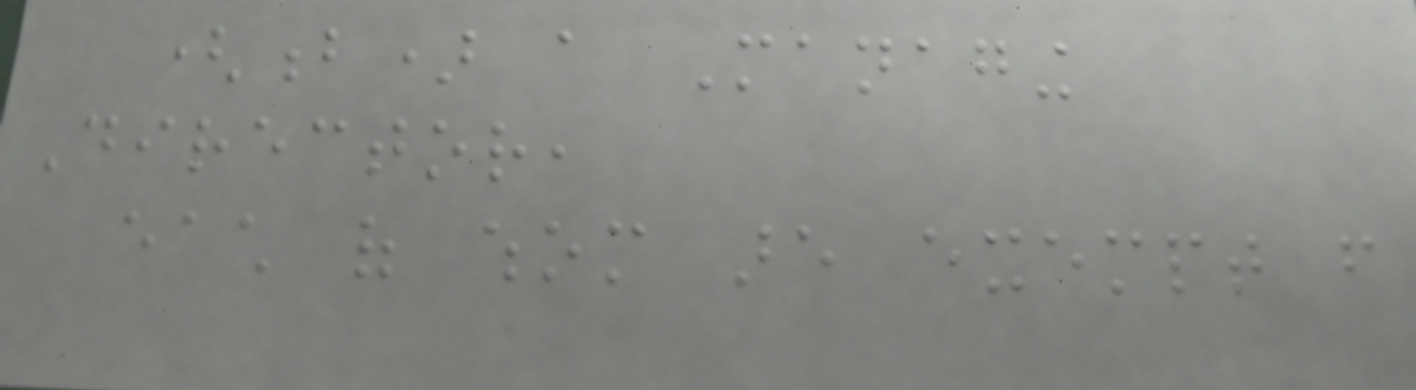(b) a Managing
Director,
each of whom are exempt from
